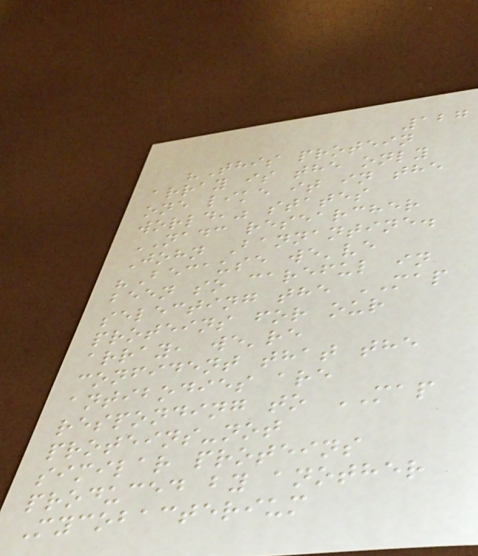127
"This protein
array is the only
one like it in the
world," states
NADC researcher
John Bannantine.
"Because we've
been so careful in
selecting the MAP
proteins for our
array, we're
confident that the
antibodies are
responding to MAP
proteins-not
similar proteins
produced by another
Mycobacterium
